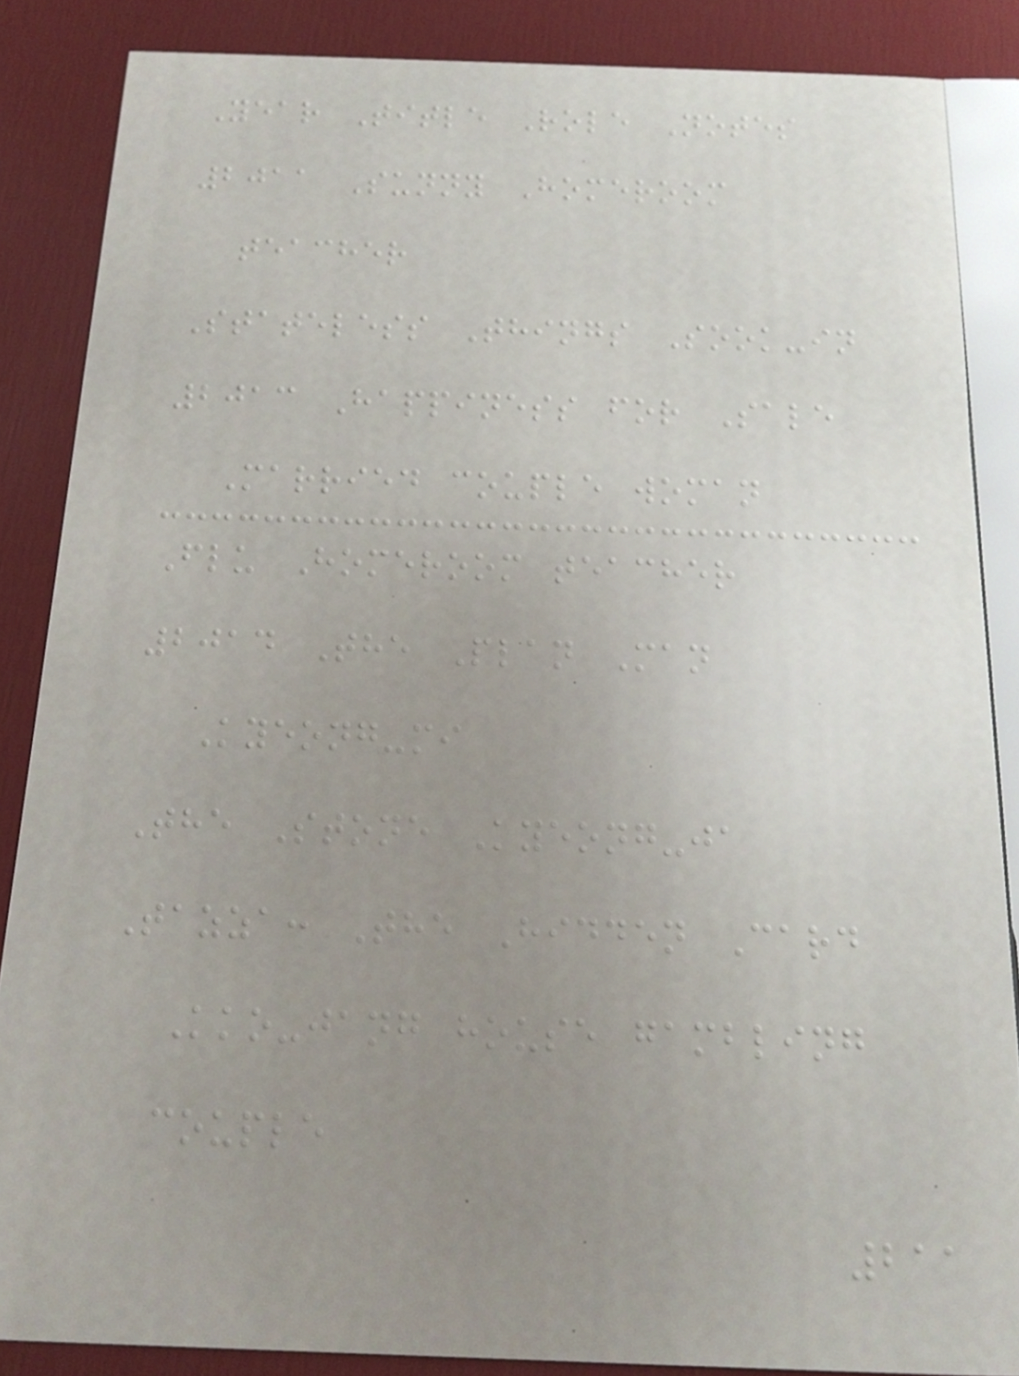Year Title Role Notes
2011 Sunny Homeroom
teacher
Stateless Things Sook-in
2013 Happiness for Sale
Married couple woman
Flu Homeroom teacher
2014 The Plan Man
Kyeong-mi
The Stone Kyeong-ja
Tazza: The Hidden Card
Kko-jang house gambling
couple
211
